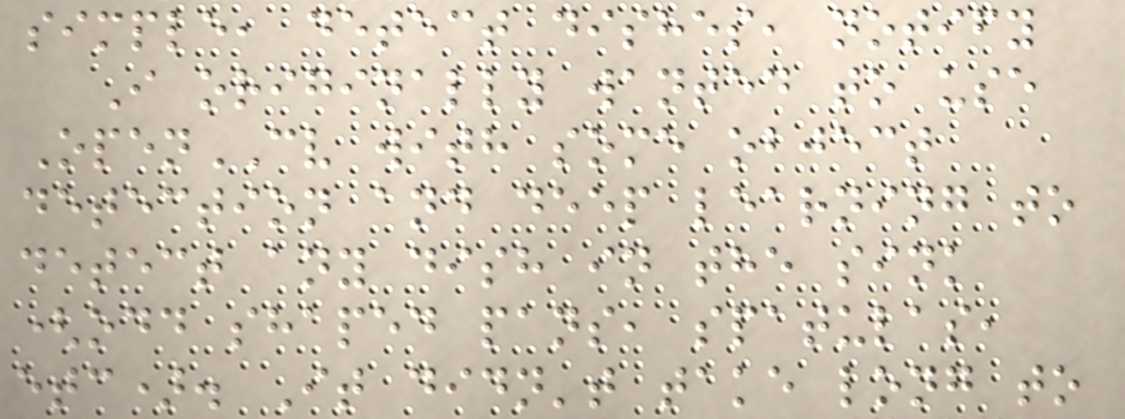simple, detect dishes, notify
I originally wanted to use
OpenCV with some object
detection and deep learning to
detect any dish in the sink
(odd shaped pans, spatulas,
etc). It didn't take long to
